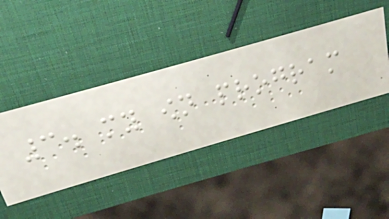3. my own program
